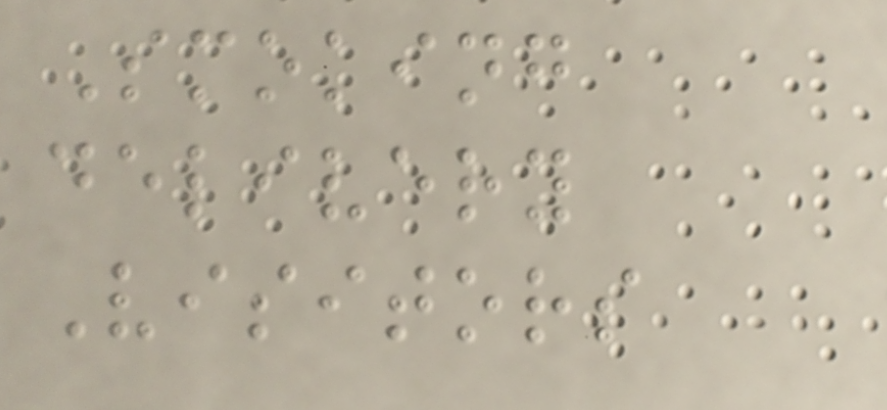Smoking
delivery
Visitors
